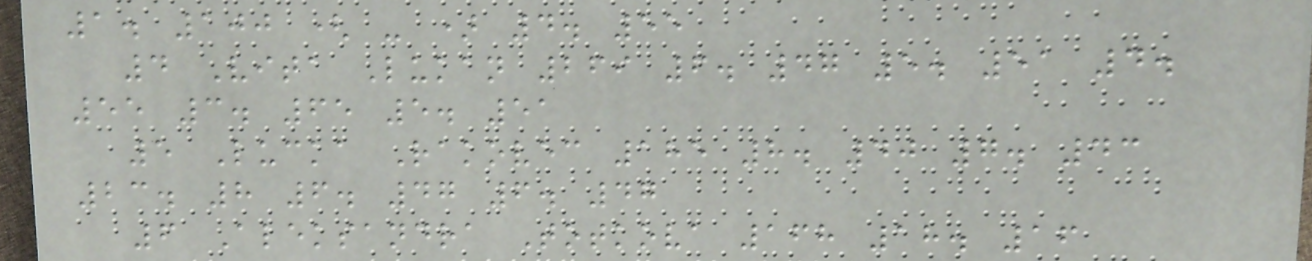1. 100 ( - ) 4. 55
4 Vita Lukan 269 6. 47 5. 51 4.
55 3. 65 5. 51
5 Lucka Rakovec 185 8. 40 7. 43
23. 8 6. 47 6. 47
6 Aleksandra Totkova 168 18. 16
